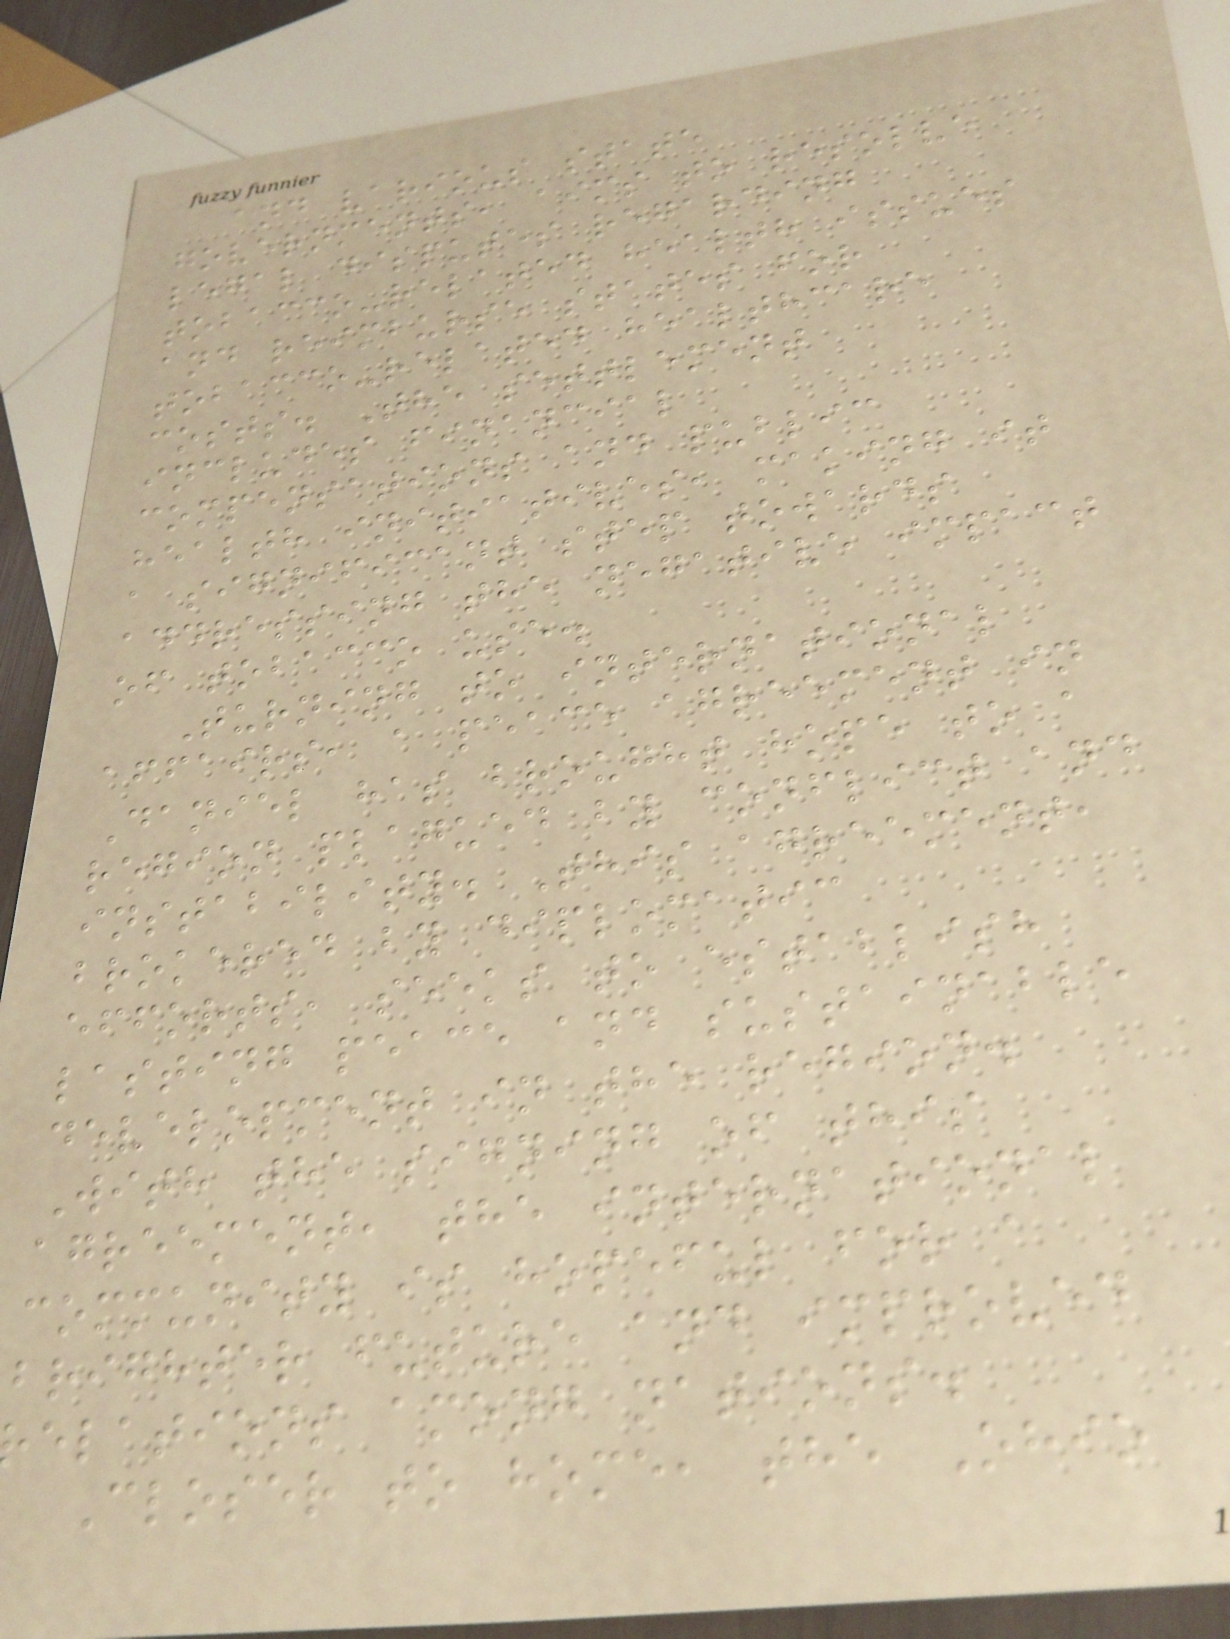and various state
governments, aims to resolve
legal disputes regarding
tobacco-related health issues
and reimburse states for
tobacco-related healthcare
costs. The settlement
includes financial
compensations and public
health initiatives, making it
a significant step towards
addressing the negative impact
of tobacco use.
Turning to international
affairs, a peace agreement in
Daniel has brought hope to a
region plagued by conflict and
instability. This agreement,
brokered by diplomatic
efforts, seeks to establish
lasting peace and sustainable
development in the region.
With the signing of this
agreement, the international
community is hopeful for a
brighter future and improved
elations among nations.
Closer to home, the Ohio
